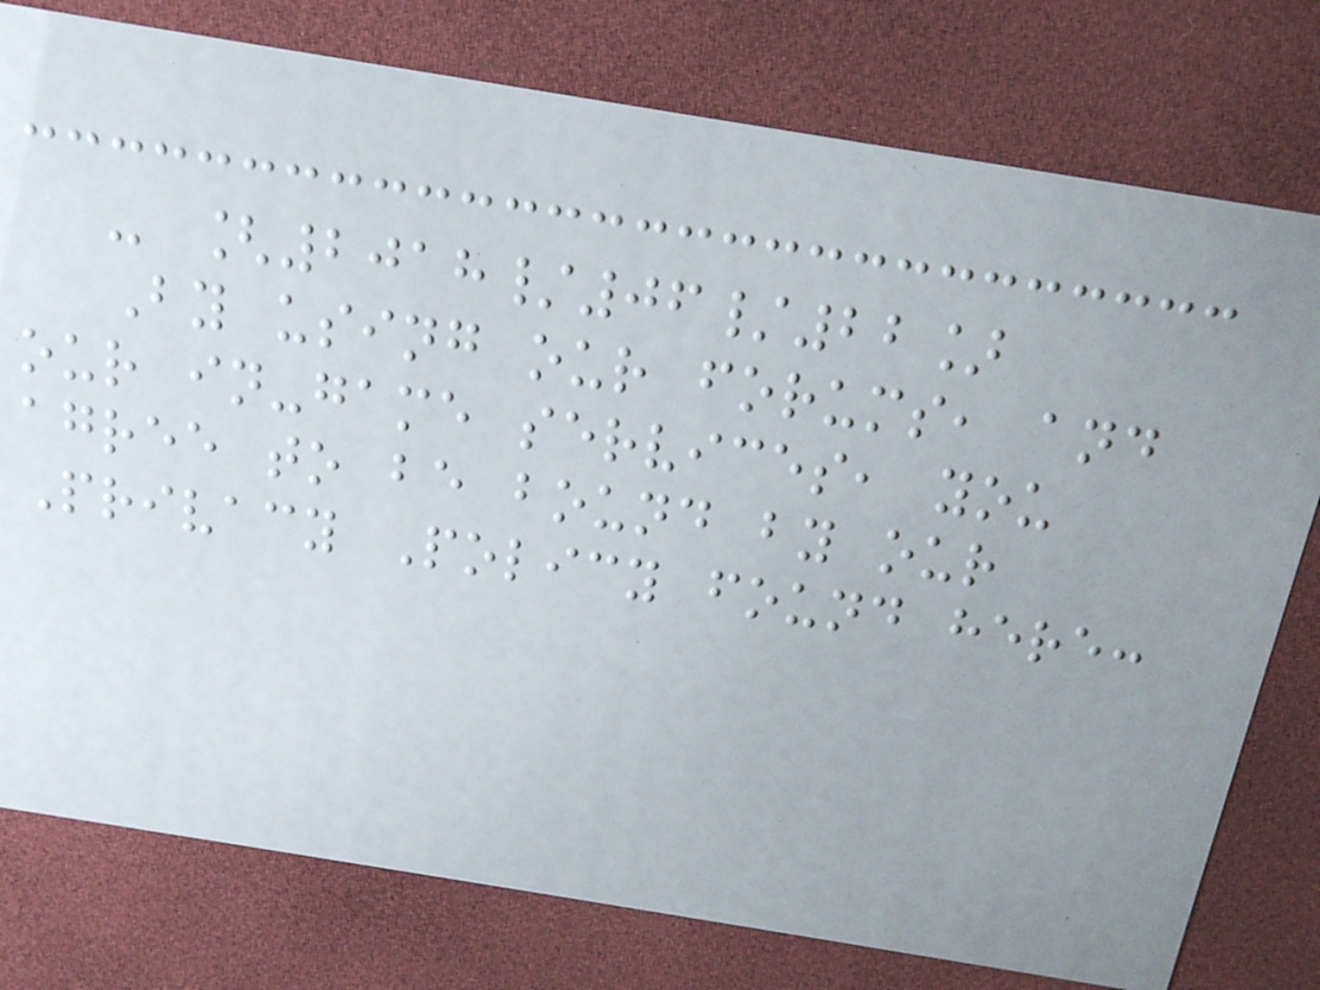- [2018/06/22]
By using our forums, and
our in-game services, you
agree to be bound by our
Privacy Policy found here:
